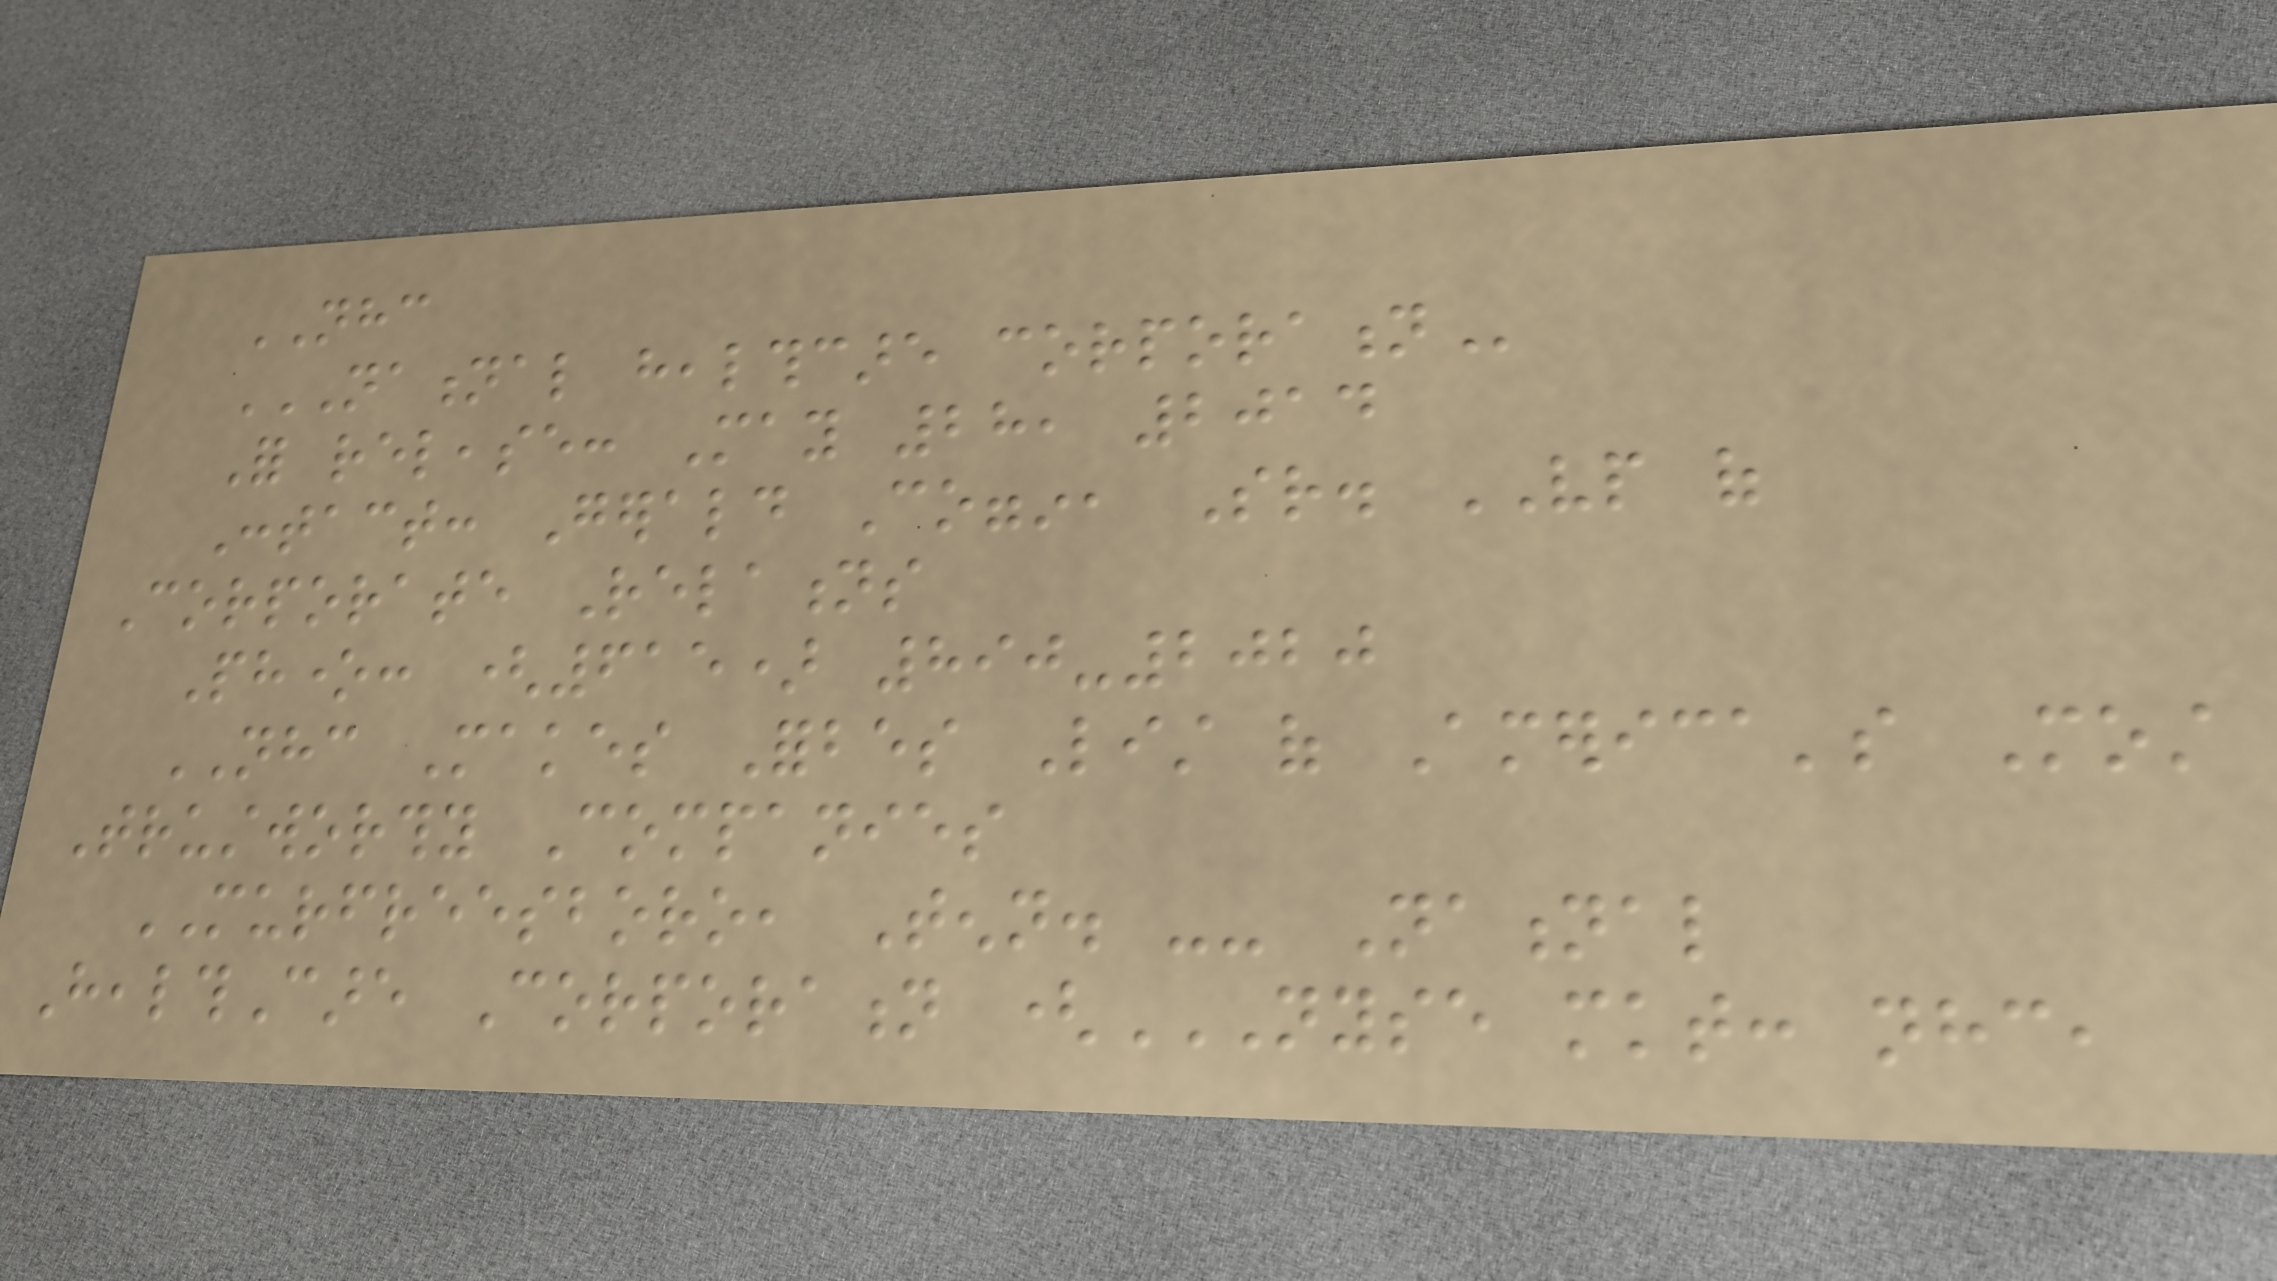NHC
NATIONAL HEALTHCARE CORPORATION
For release: May 28, 2014
Contact: Gerald Coggin, Sr. VP of
Corporate Relations
Phone: (615) 890-2020
NHC Makes Forbes List of America's Most
Trustworthy Companies
MURFREESBORO, Tenn. -- National
HealthCare Corporation (NYSE MKT: NHC,
